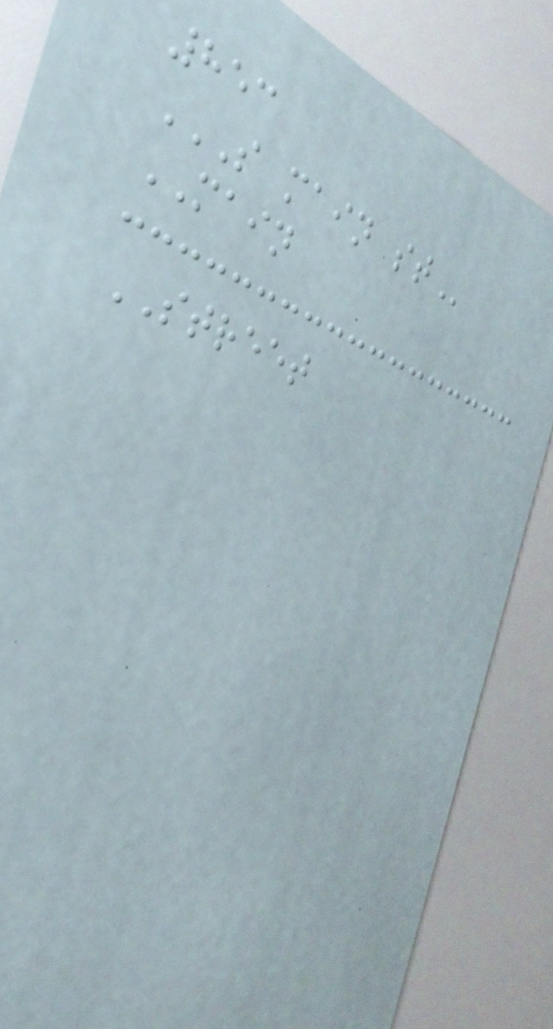853
S MAIN ST
MAIN
STREET
